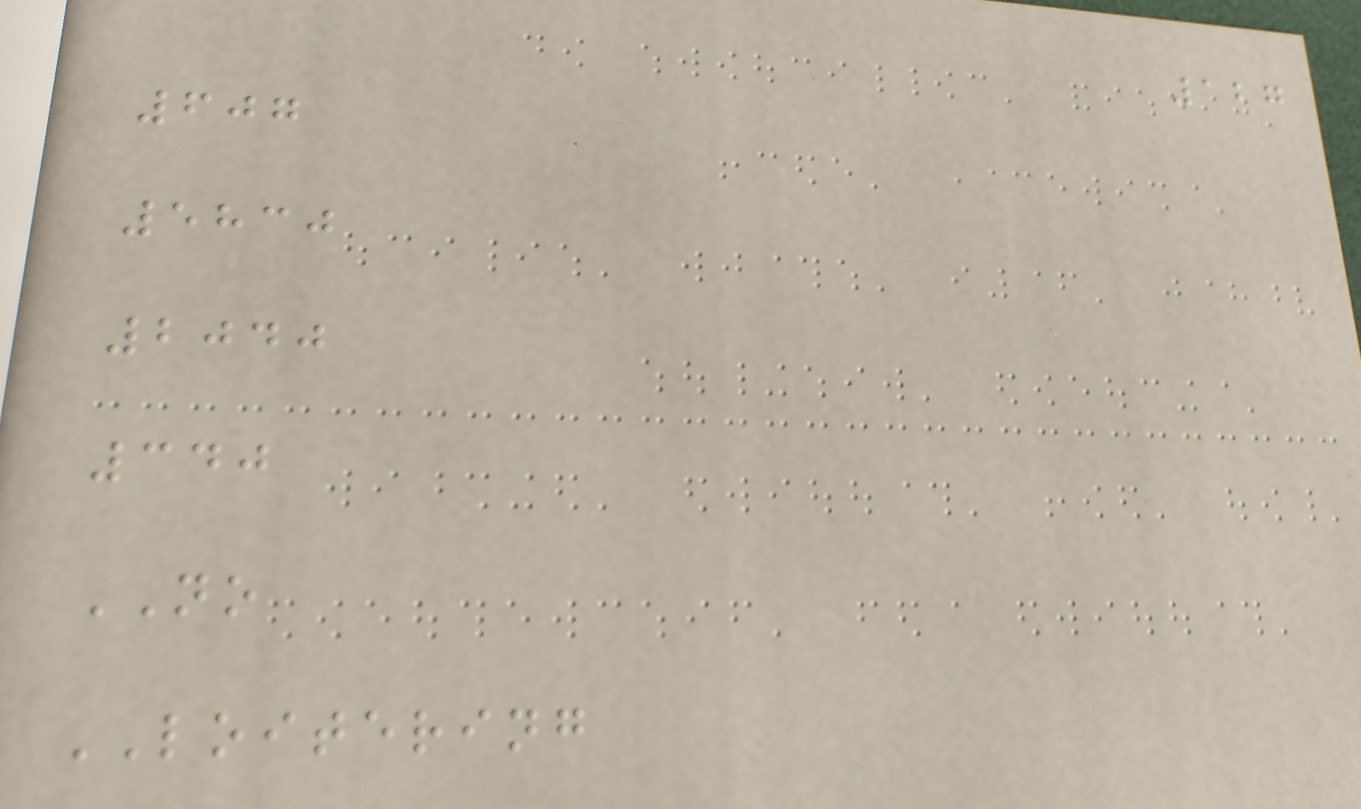127
607
5830
2040
340
NO
LOITERING
